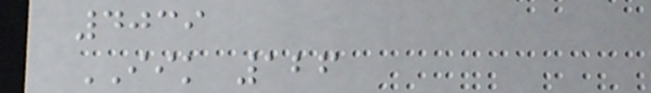4039
IIK 126
